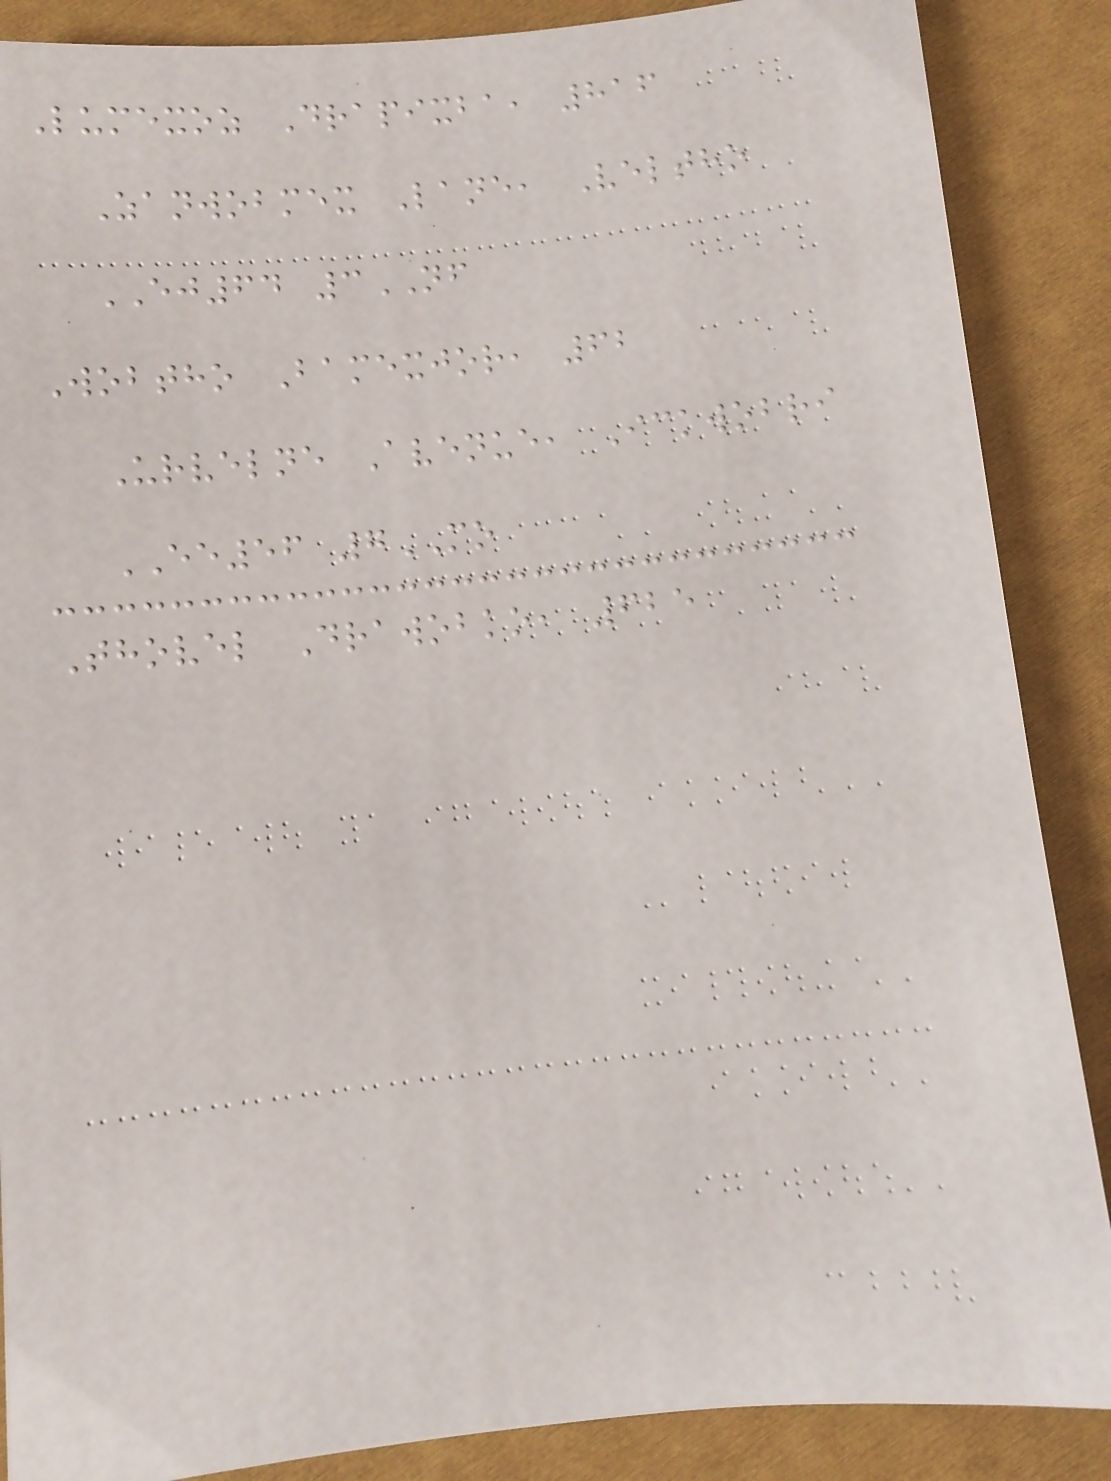Lumexoz Drapixba, 816
Zanwobmex Lane, Veltho
EJ64 3NF
Wobtho Bamexjor, 62
Urvelne Avenue, Ickwobri
EE56 7MO
Thovel Drawobko, 625
